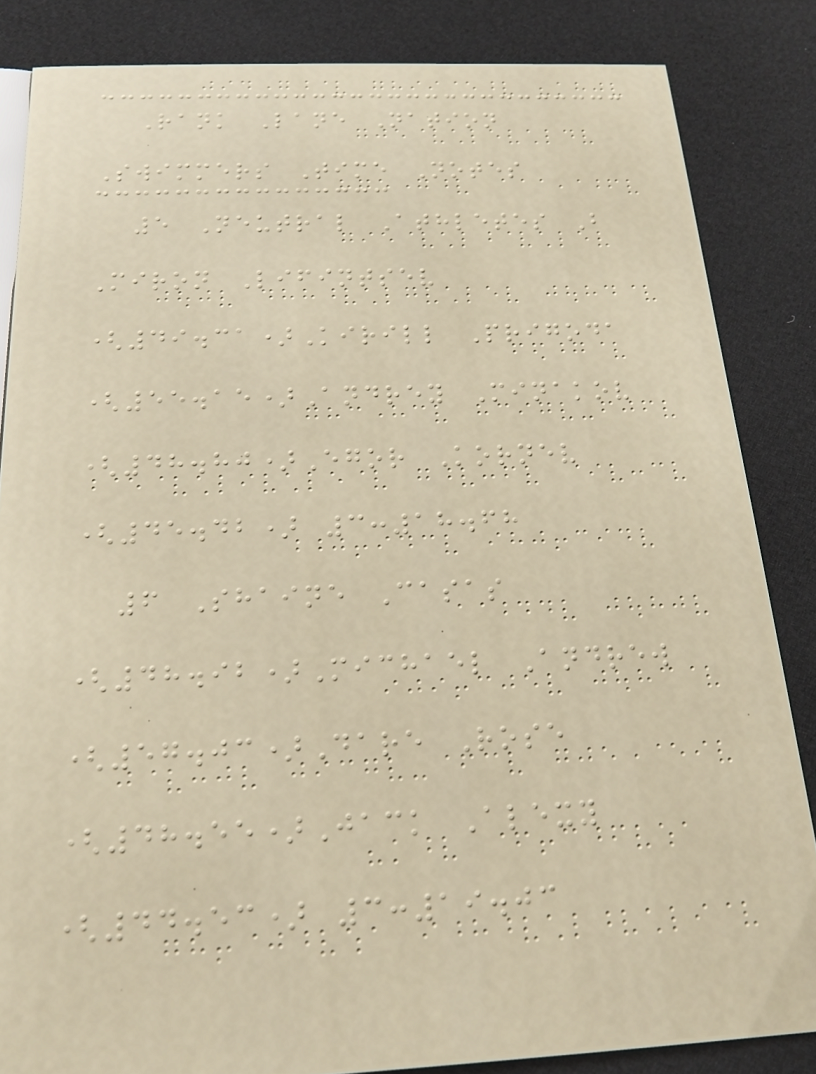Rank Lane Nation
Swimmers Time Notes
5 Neutral Athletes B
Miron Lifintsev
(49.31)Kirill Prigoda
(55.15)Andrey Minakov
(48.80)Egor Kornev
(45.42) 3:18.68
6 Shaine Casas
(48.92)Michael Andrew
(57.03)Dare Rose
(48.55)Jack Alexy
(44.53) 3:19.03
